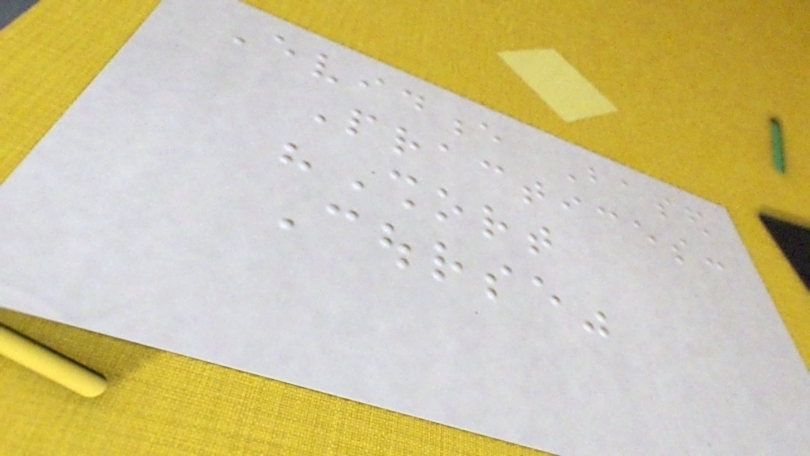Evidence Based
Practices:
"Short
Course"
